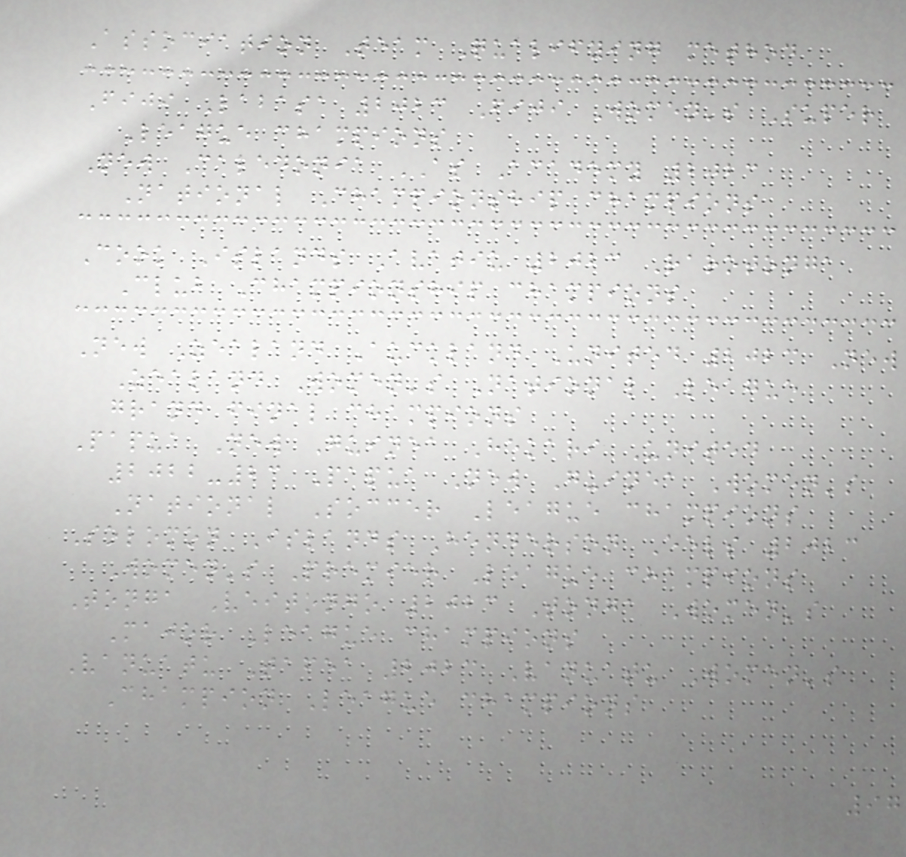Association Team Qualifying method
Fiji Labasa 2023 Fiji Women's Super
League champions
New Caledonia AS Academy 2023
National Championship champions
Cook Islands Avatiu 2023 Rarotonga
Club Championship champions
New Zealand Auckland United 2023 New
Zealand Women's National League
grand final champions
Papua New Guinea Hekari United
2022-23 Papua New Guinea Women's
National Soccer League champions
Solomon Islands Henderson Eels 2023
Women's Premier League champions
Tonga Veitongo 2023 Tonga Women's
Major League champions
Vanuatu Tafea 2023 Vanuatu Women's
Champion League champions
97
